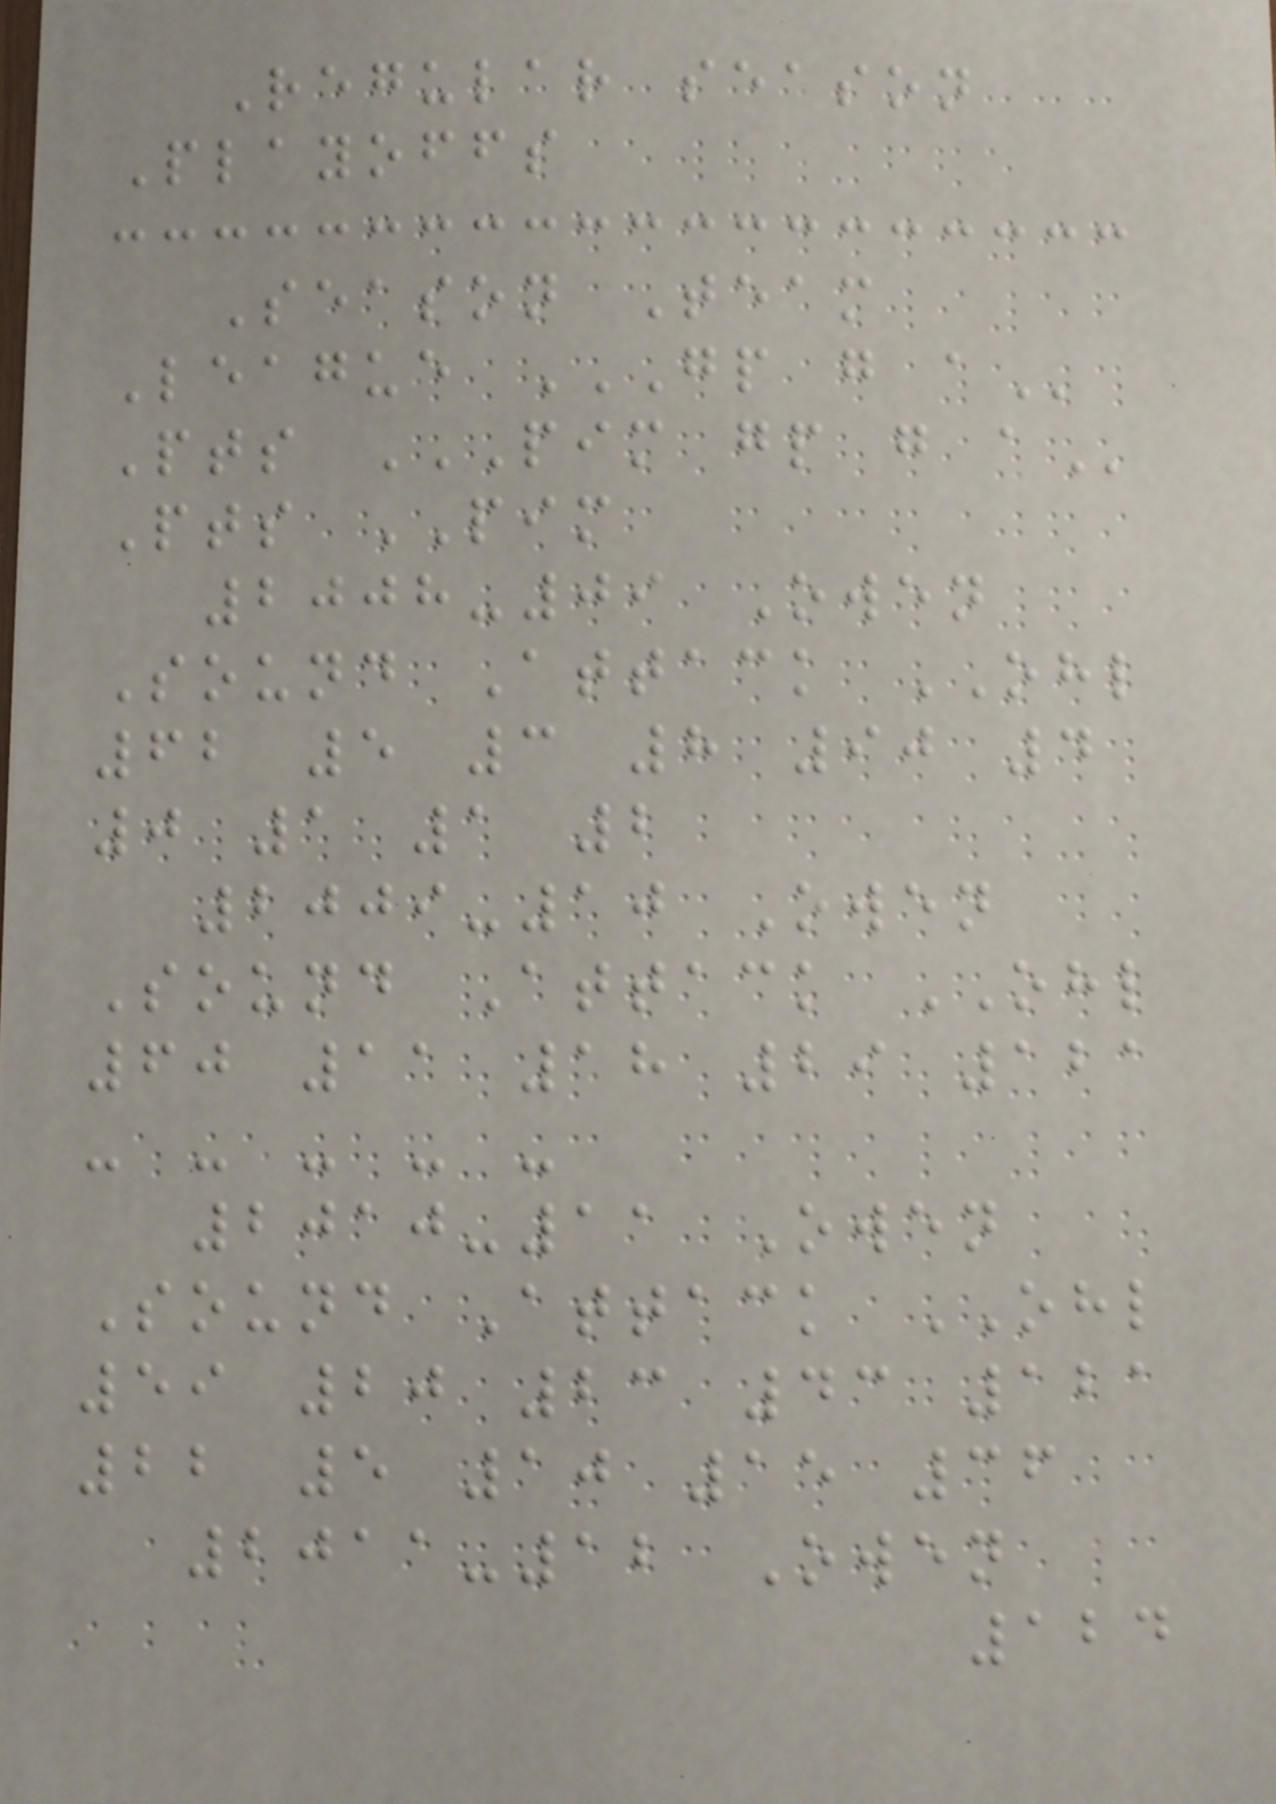Regular season
Playoffs
Season Team
League GP G A
Pts PIM GP G A
Pts PIM
2008-09 Owen
Sound Attack OHL
62 5 3 8 90 4
0 1 1 2
2009-10 Owen
Sound Attack OHL
60 11 18 29 121
- - - - -
2010-11 Owen
Sound Attack OHL
59 20 23 43 121
22 5 10 15 36
2011-12 Owen
124
